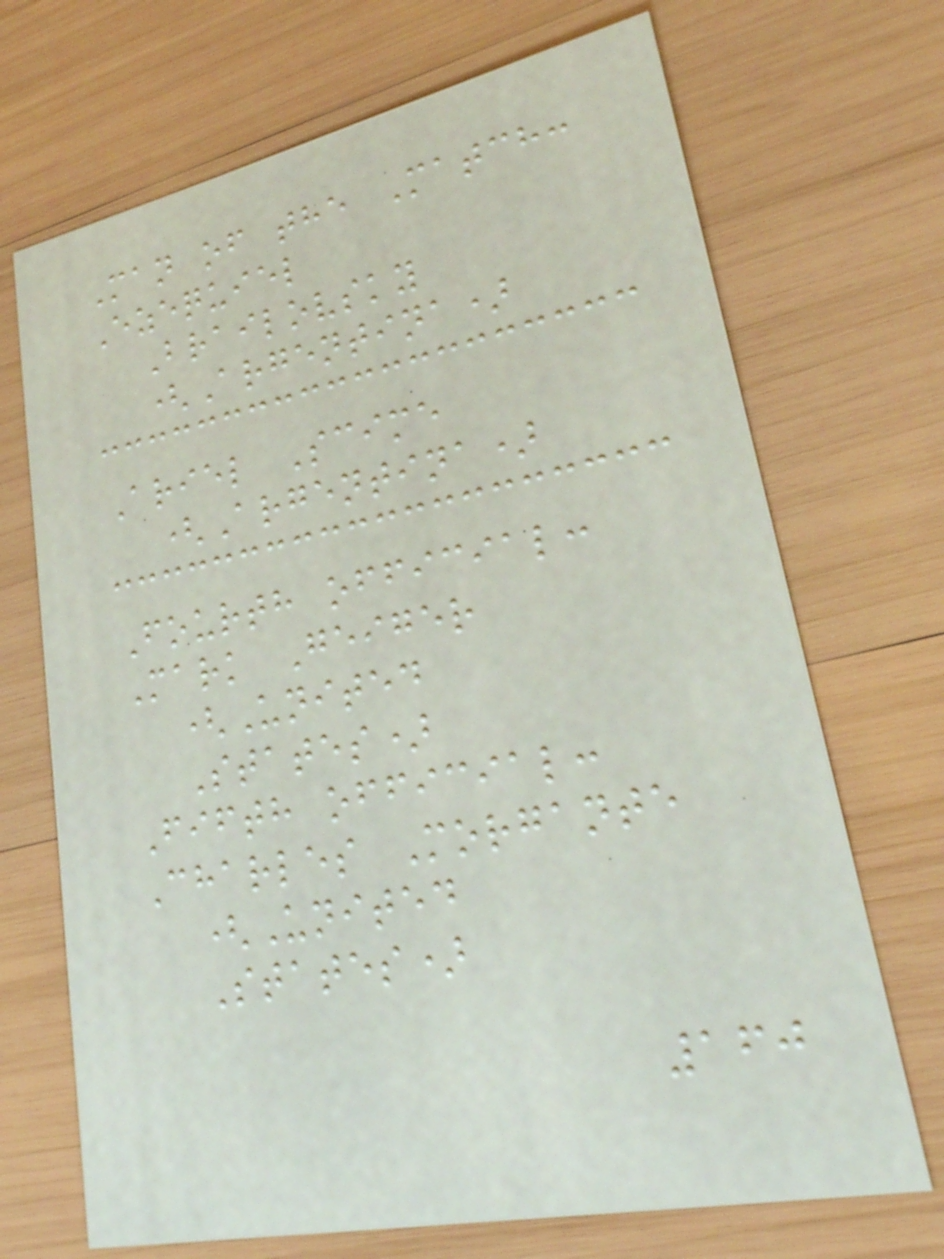Man of the Match:
Ezequiel
Brailovsky
(Argentina)
Ariel Scime
(Argentina)
Fourth official:
Mark Geiger
(United
States)
Fifth official:
Charles Morgante
(United
States)
160
